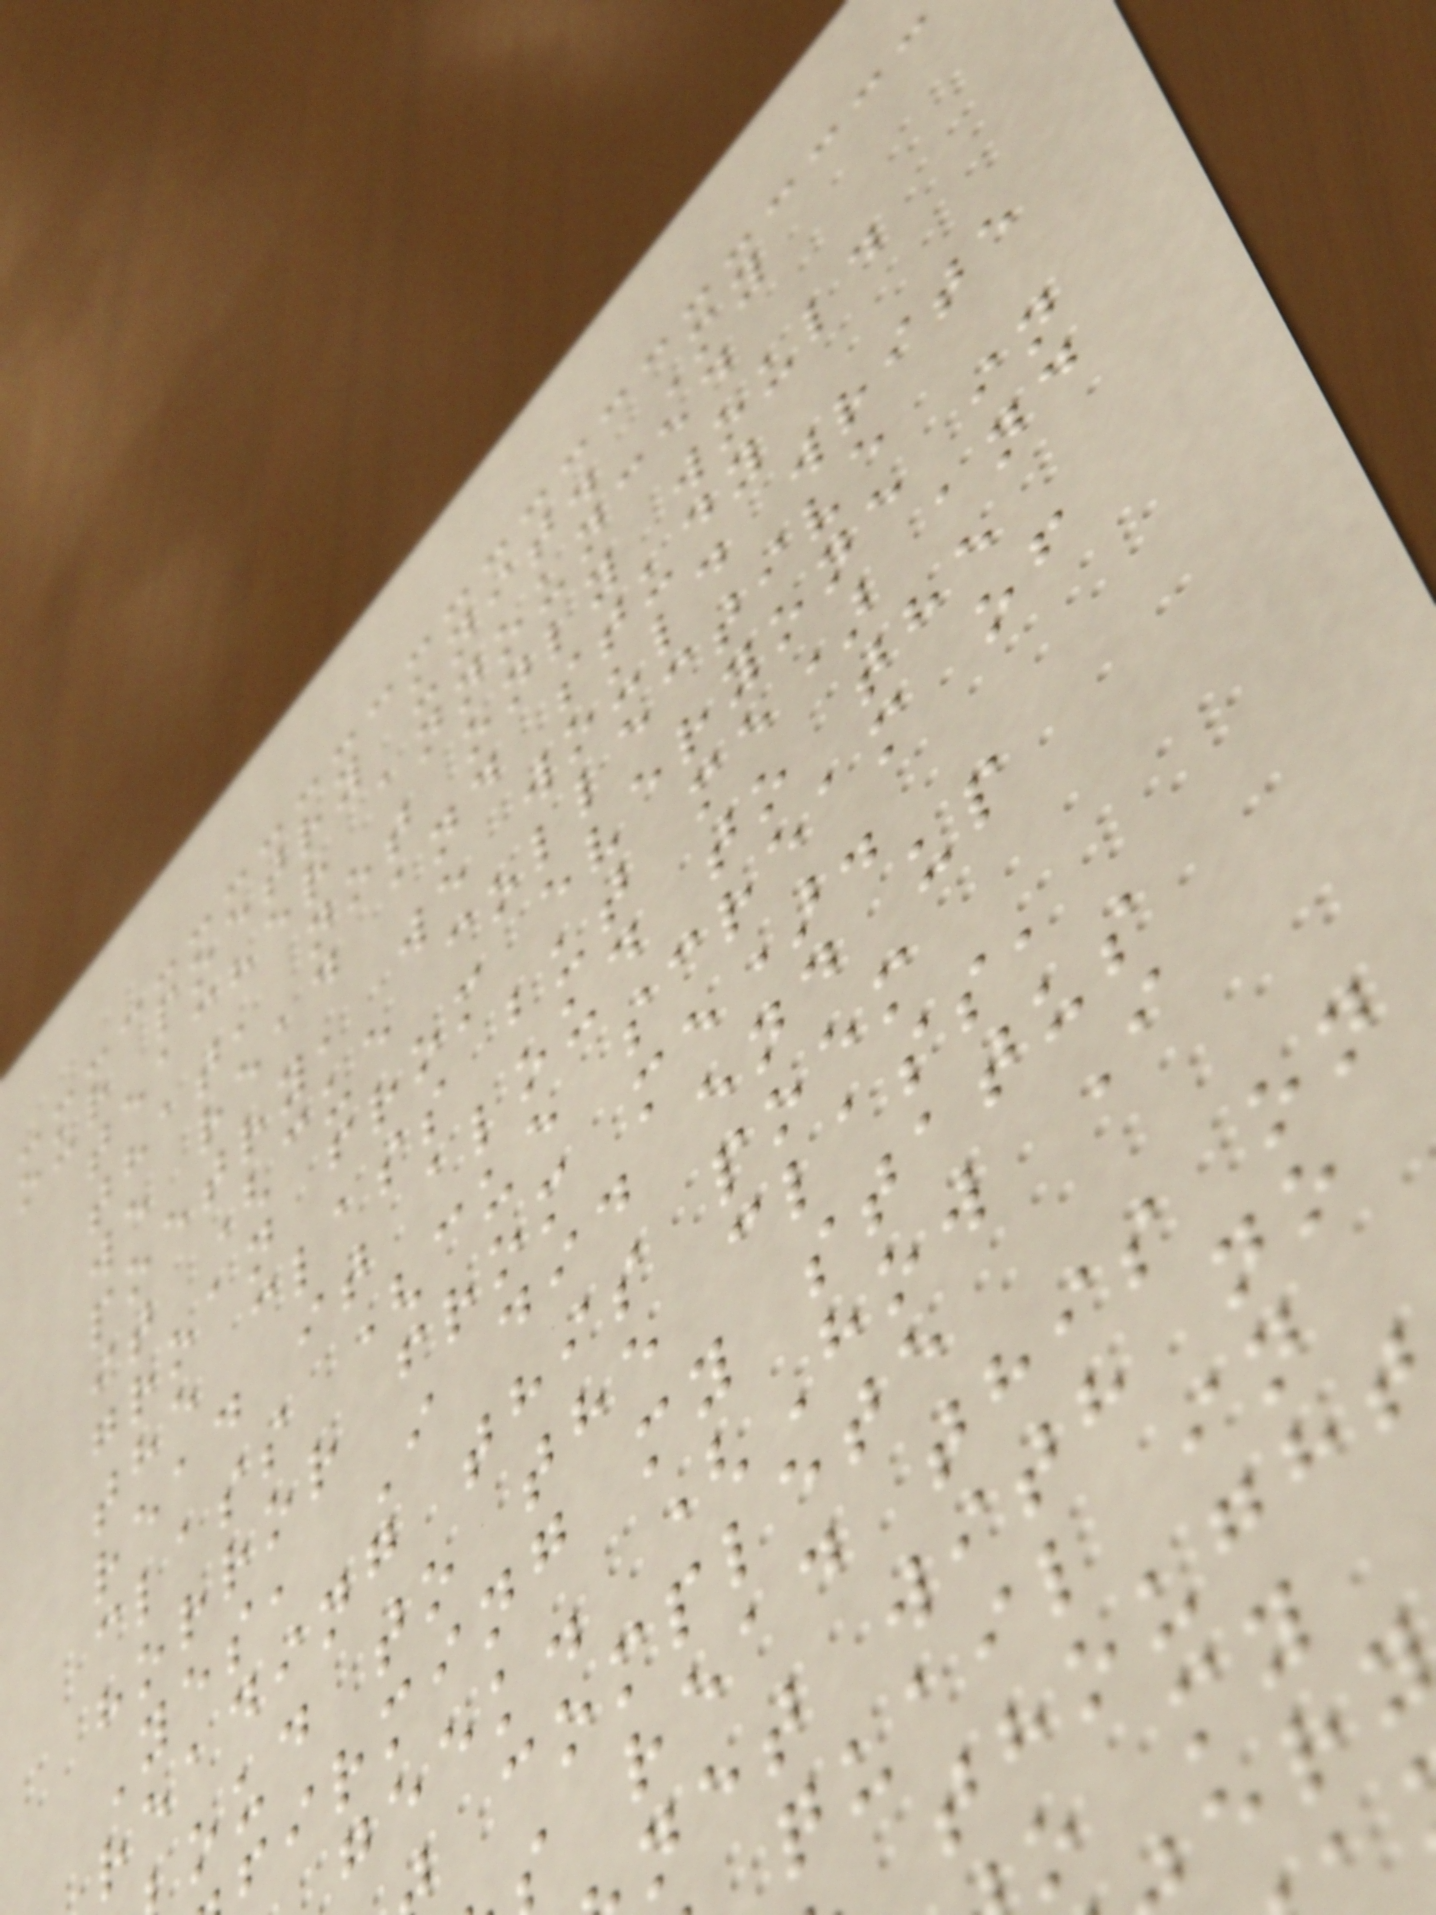our poetry unit. My
teacher announced
that, not only would
we read and study
poetry, we would write
it (cue collective
groan from everyone in
the class but me) and
read it aloud to the
class (cue scream of
horror from me).
Yes, I did end up
reading this poem
oud to the class,
irming my status
geek. (How I
complete
read this on
net with no
quail in
thought
